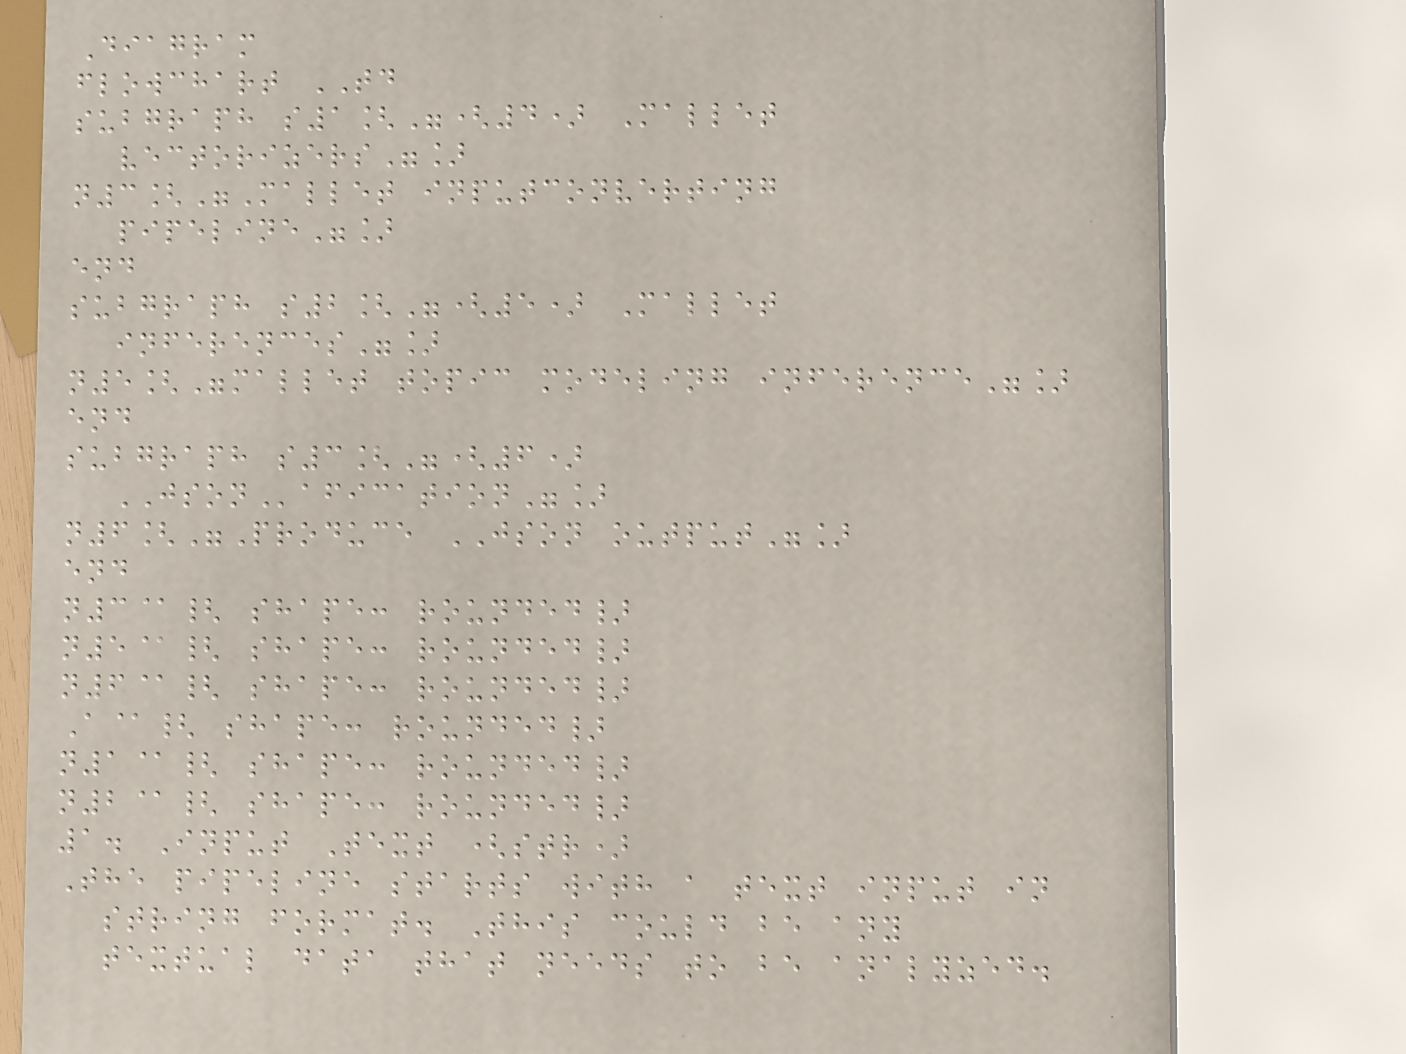Diagram
flowchart TD
subgraph s1["(4) Mallet
vectorizers"]
n3["Mallet inputconverting
pipeline"]
end
subgraph s2["(5) Mallet
inferences"]
n5["mallet topic modeling inference"]
end
subgraph s3["(6)
JSONafication"]
n6["Produce JSON output"]
end
n3@{ shape: rounded}
n5@{ shape: rounded}
n6@{ shape: rounded}
A@{ shape: rounded}
n1@{ shape: rounded}
n2@{ shape: rounded}
1. Input Text (str)
The pipeline starts with a text input in
string format. This could be any
textual data that needs to be analyzed.
